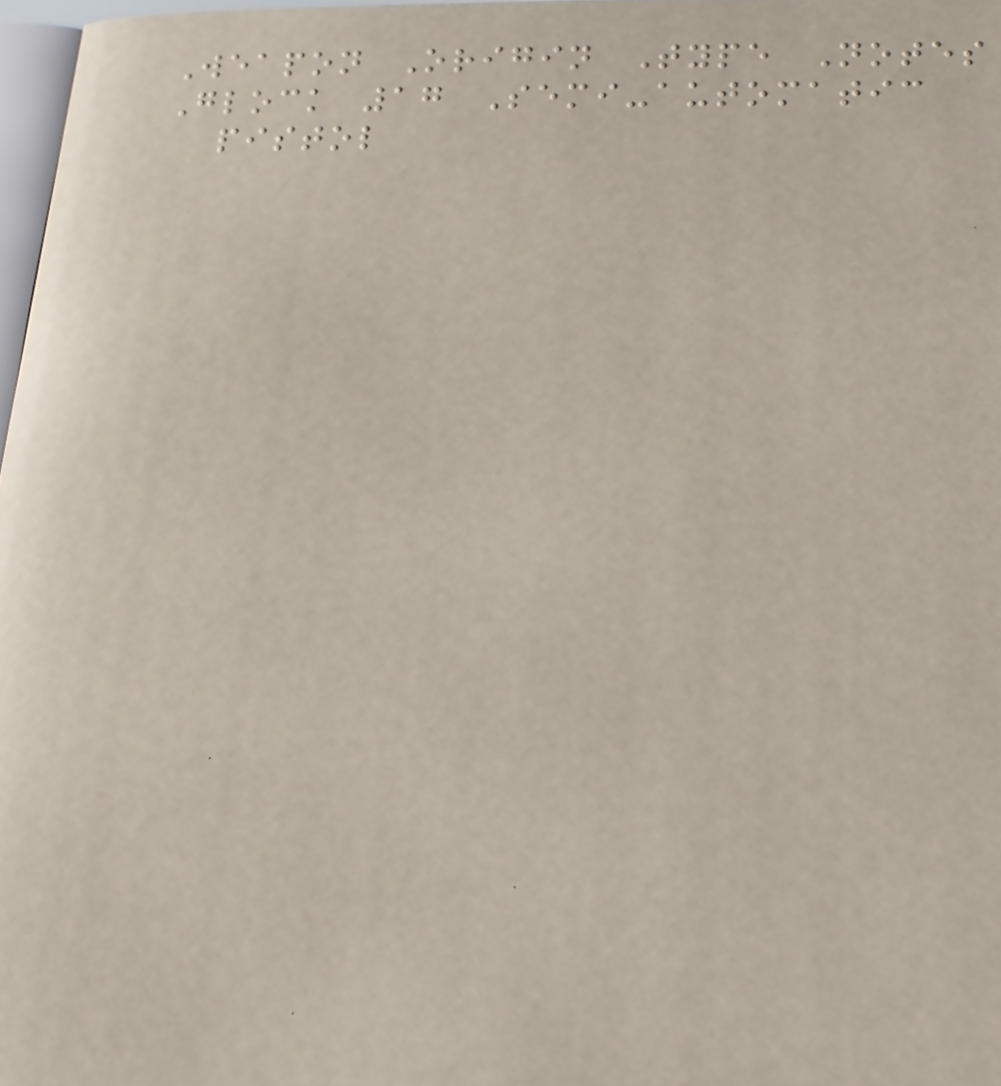Weapon Origin Type Notes
Glock 17 Semi-automatic
pistol
